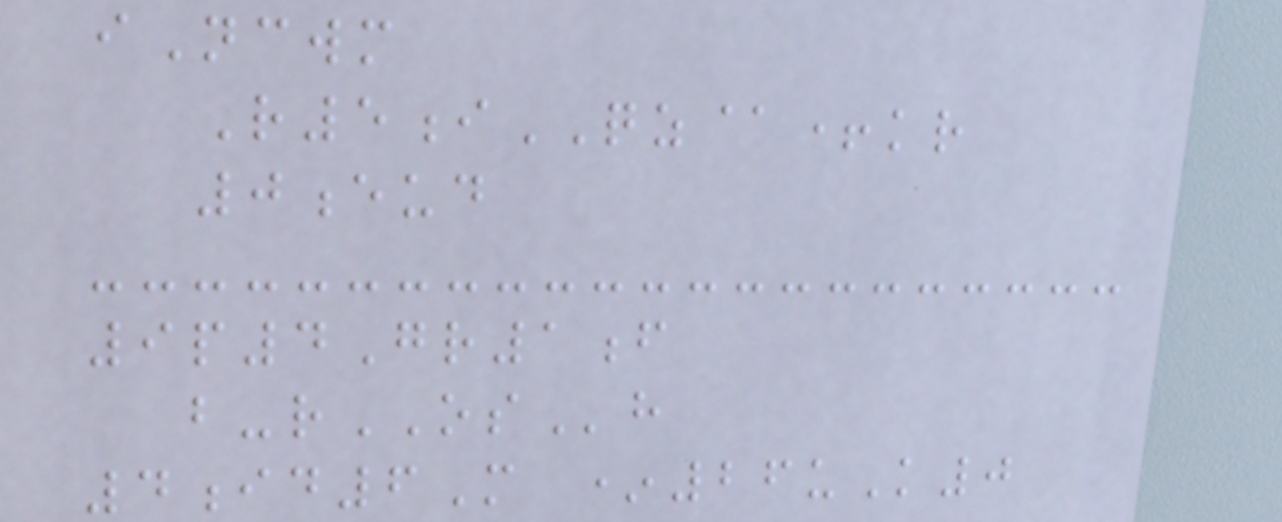iNcwm
R5iQZ@+kr
0eud
9p4Gr1f
b-rOSh
4id6M *26uK0
